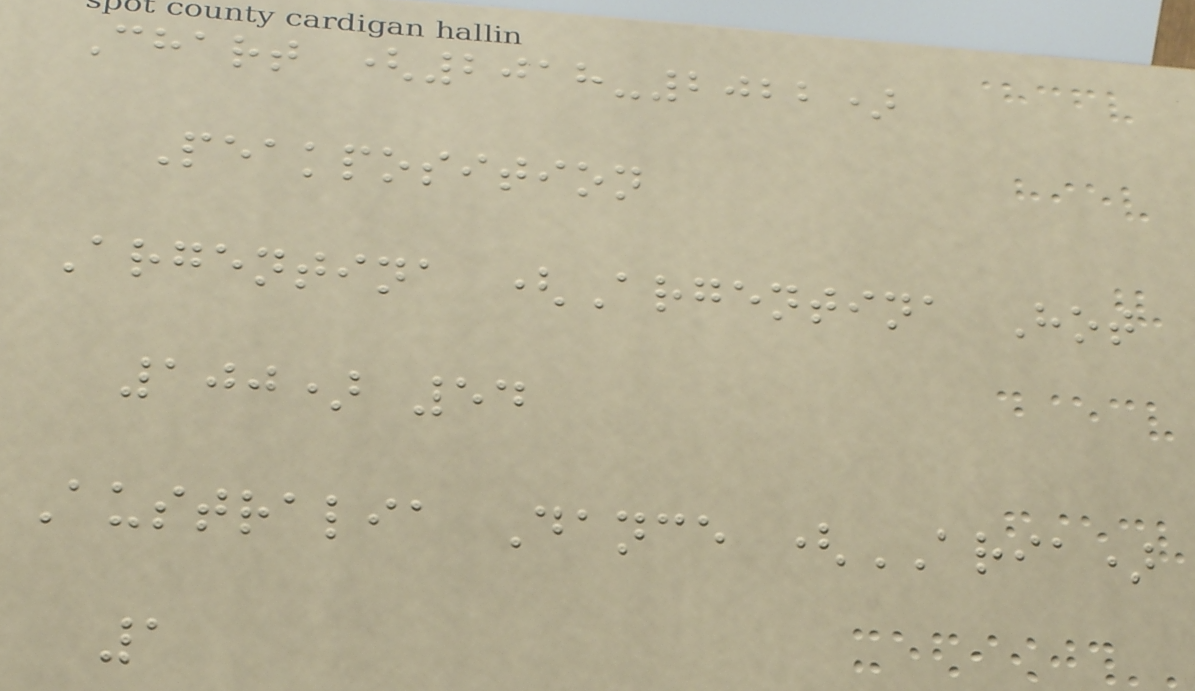Chart (2018-2022)
Peakposition
Argentina (Argentina Hot
100) 54
Australia Dance (ARIA)
1
